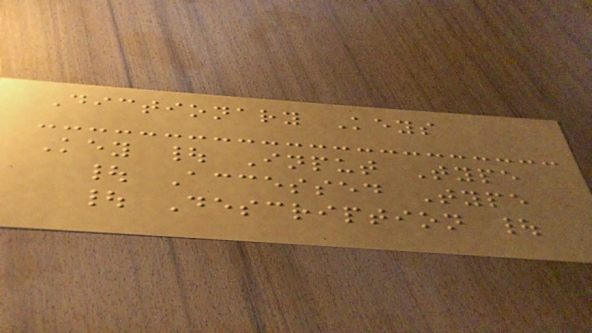Dictionary Keys
Key | Input Type
| Accessed Type
| Description |
